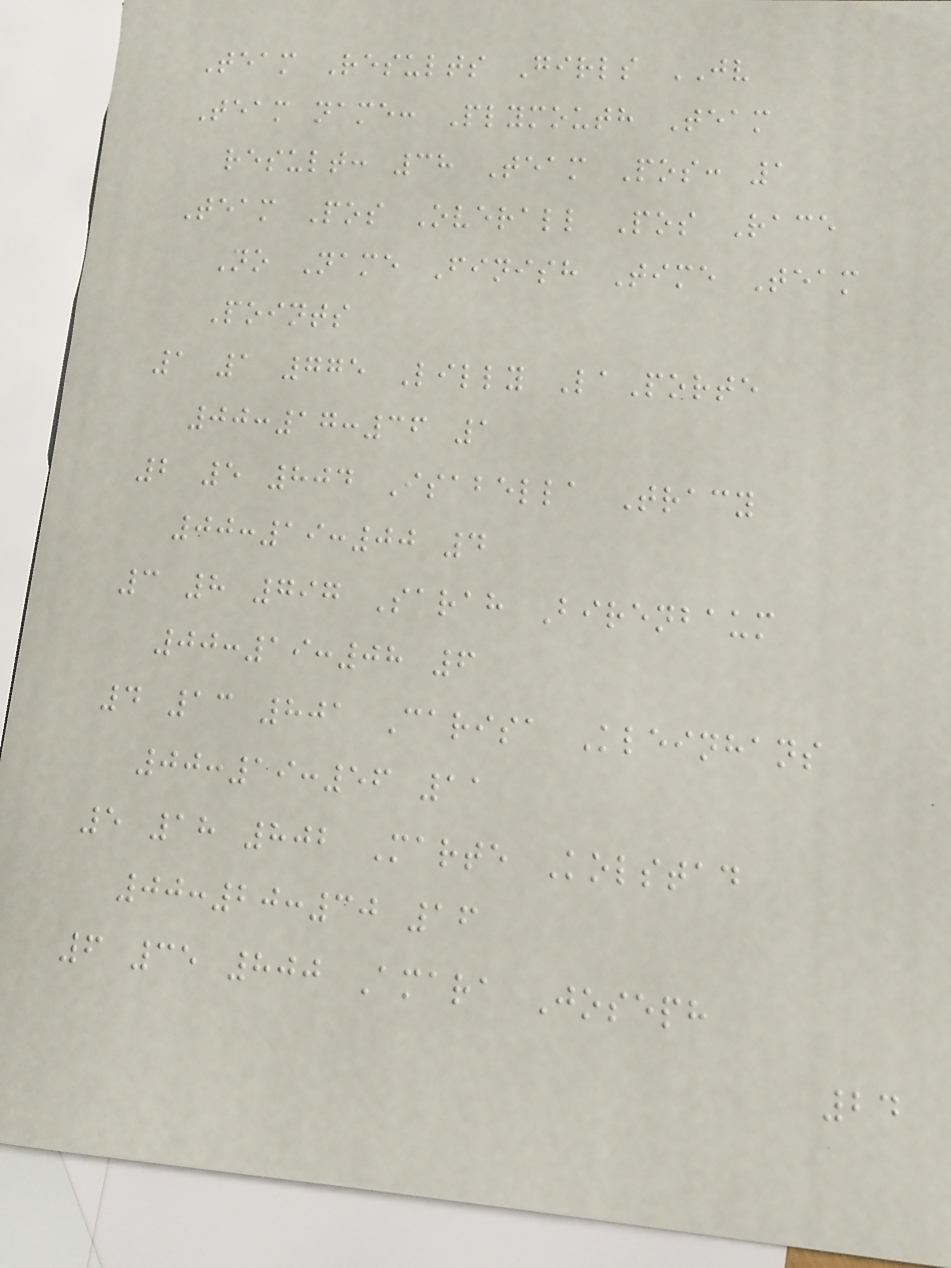Team Results Girls JV
Team name: Plymouth Team
result: 38 Team Pos: 1
Team Pos Overall Pos Race
No Name Finish Time Team
Points
1 1 775 Lilly LaPorte
00:17:36 1
2 5 804 Isabella Tracy
00:19:00 4
3 8 797 Sarah Birenbaum
00:19:08 6
4 13 801 Carisa Kleinhans
00:19:56 11
5 18 802 Marte Kolstad
00:20:30 16
6 35 800 Amara Joseph
24
